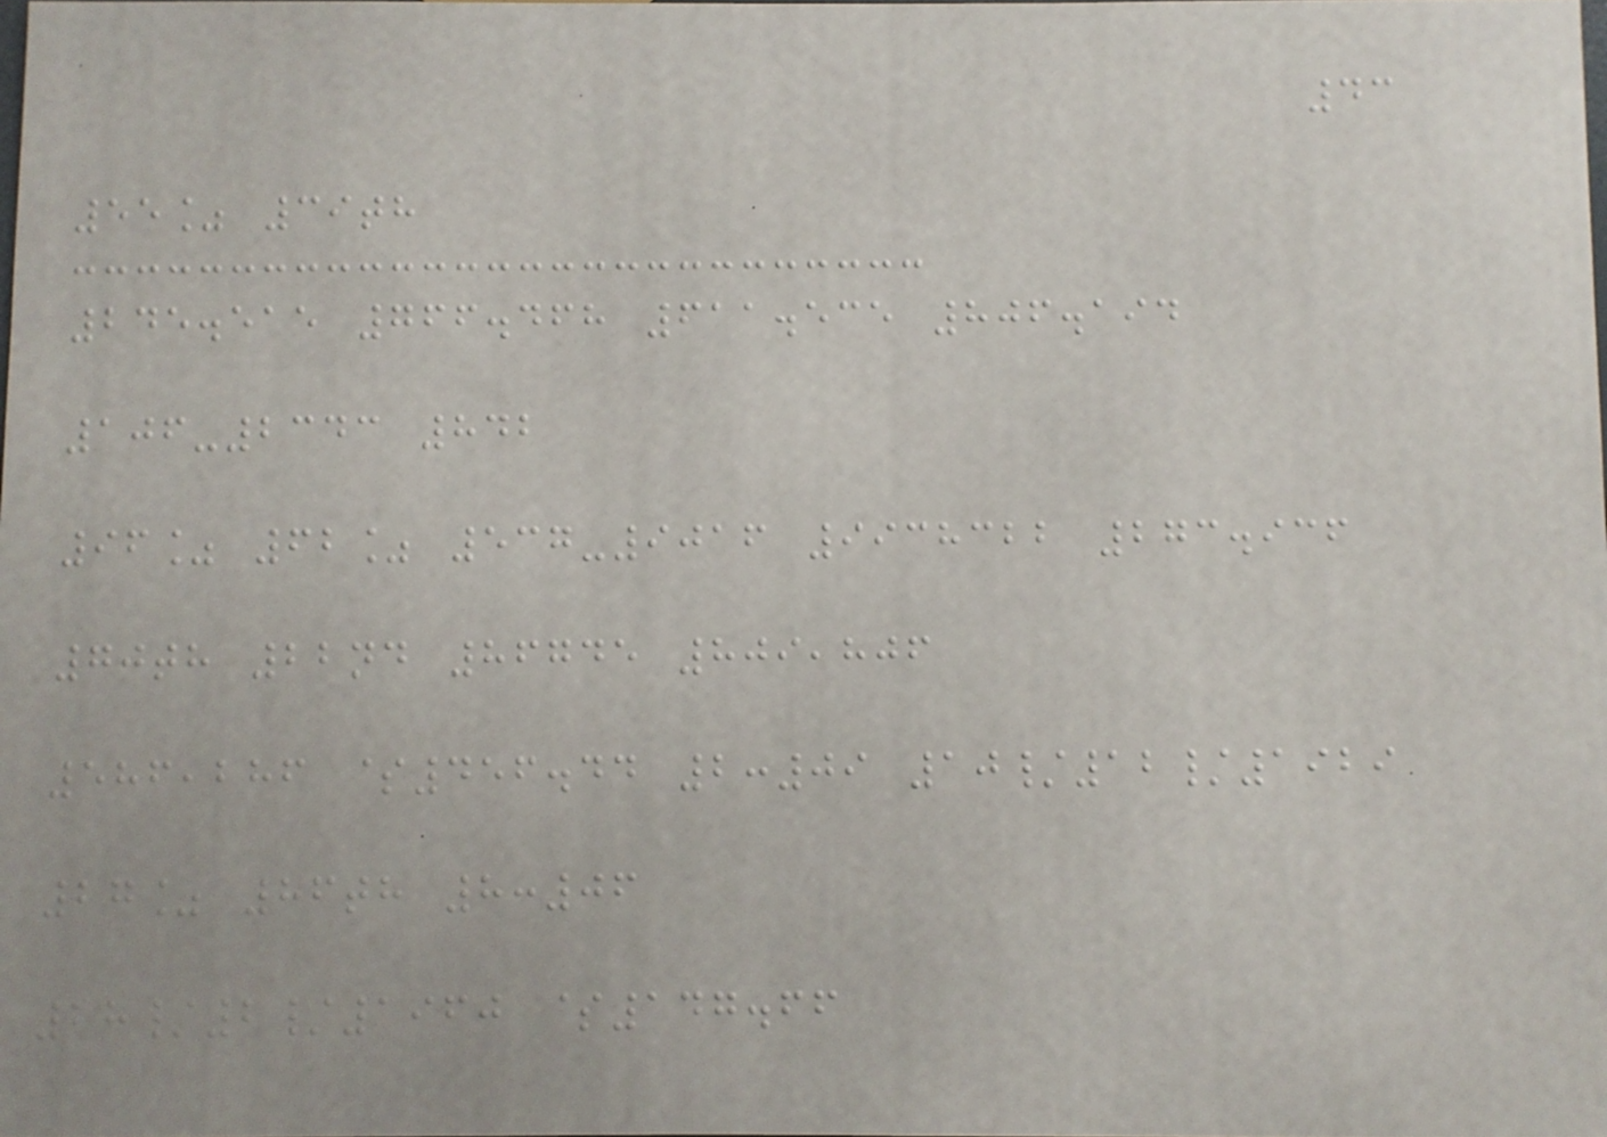43
55% 39th
245.515 766.468 611.535 806.194
106-2343 842
96% 62% 537-9016 9938322 273.936
70th 22nd 86745 809,806
586,286 $456.44 2:09 10/12/1929
27% 86th 8:06
28/2/1960 $147.66
